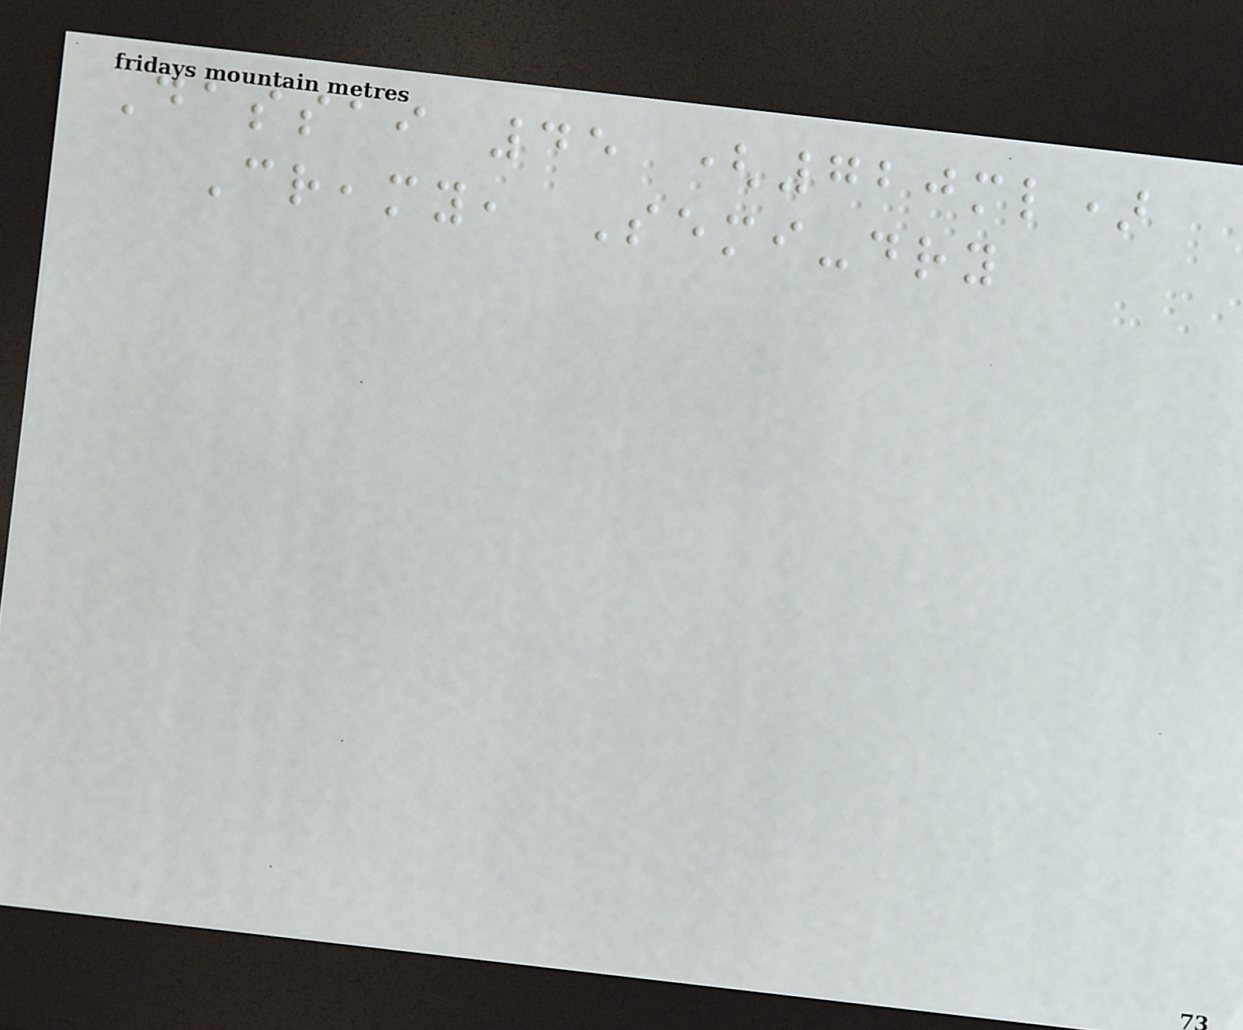Dassai 45 (720ml)
Creamy, Semi-dry
